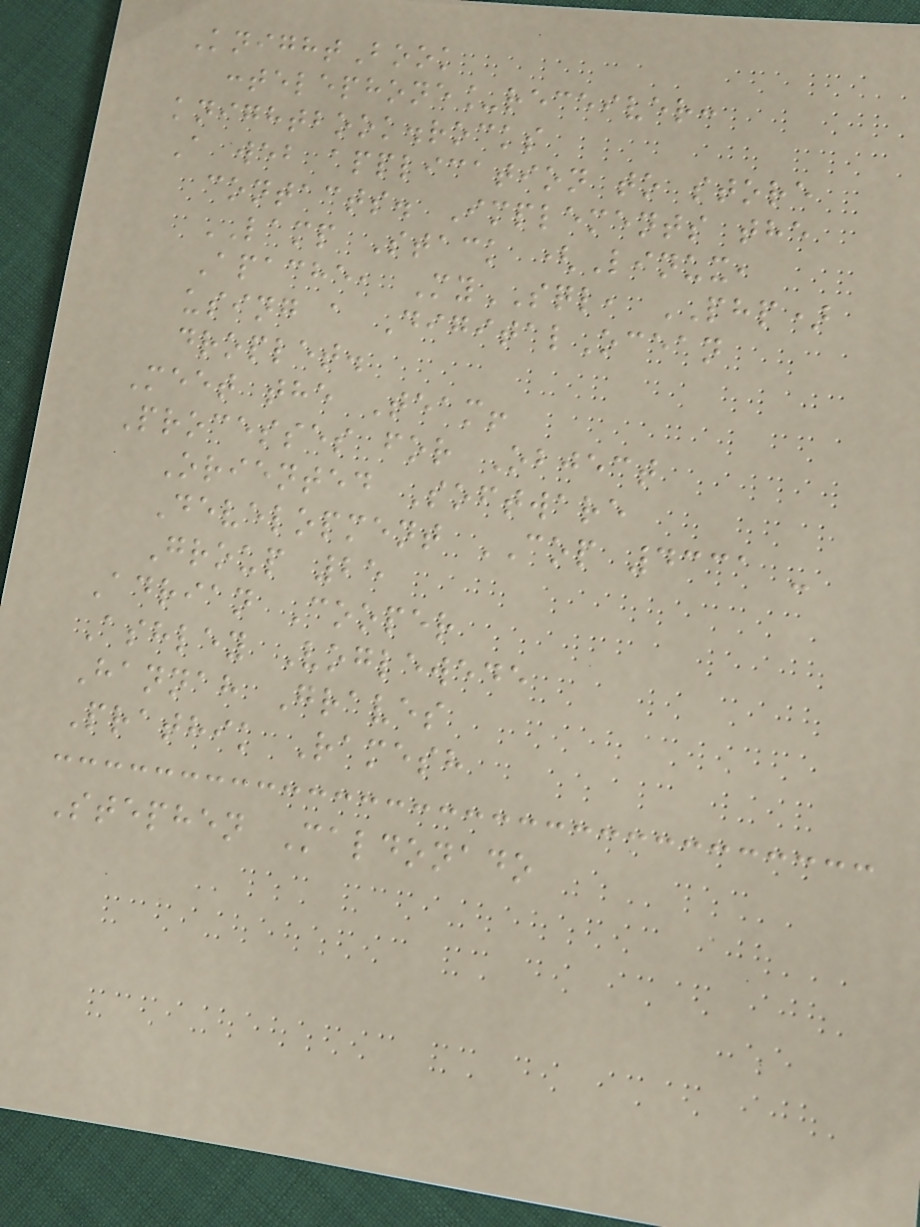KnightBook
:telephone_receiver:
knightbook.rocks
A web application to store
contacts. Implements the
LAMP Stack (Linux,
Apache, MySQL, PHP)
using a DigitalOcean
droplet.
Meet the Team!
Processes for Object
Oriented Software
Development COP 4331 -
Group 25
Adrian Cooper
Ashley Voglewede
Hannah Graves
Prathik Ramesh
Stephen Maldonado
